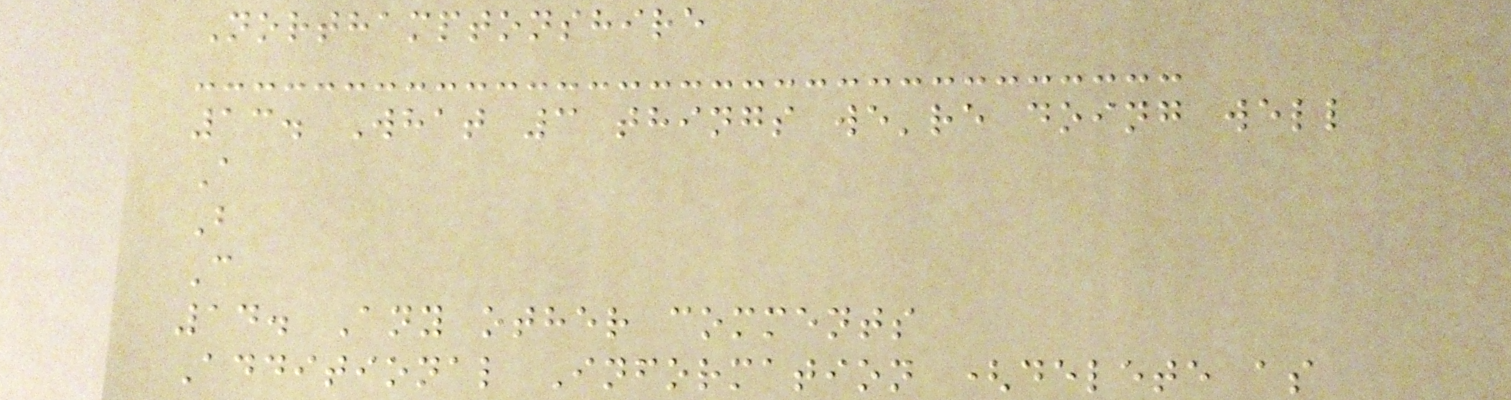Northamptonshire
13. What 3 things we're doing well
A
B
C
14. Any other comments
Additional Information (delete as
